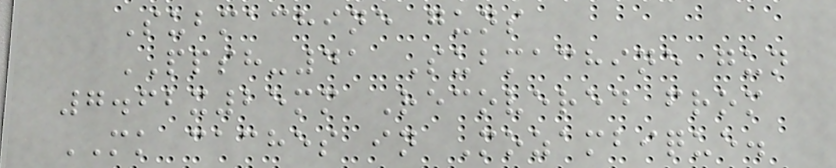Submachine guns
PPSH-41 Submachine gun
7.62x25mm Recovered from
MK caches in Mozambique.
